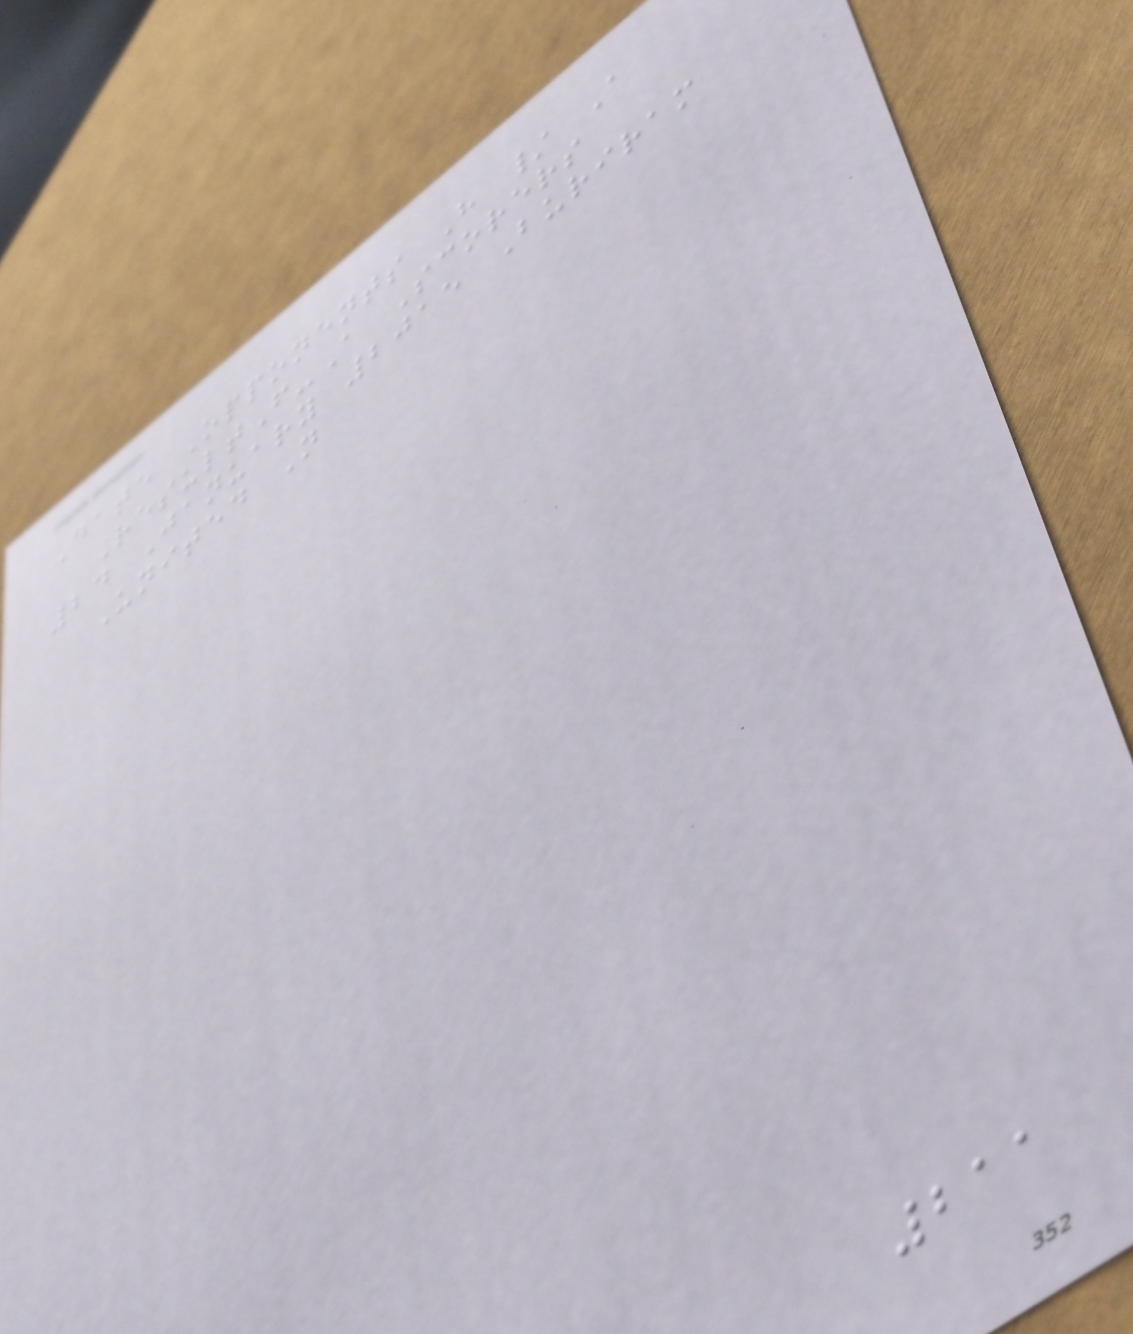Date Opponents H / A
ResultF-A Scorers
24 January 2015 Buriram
United N
211
